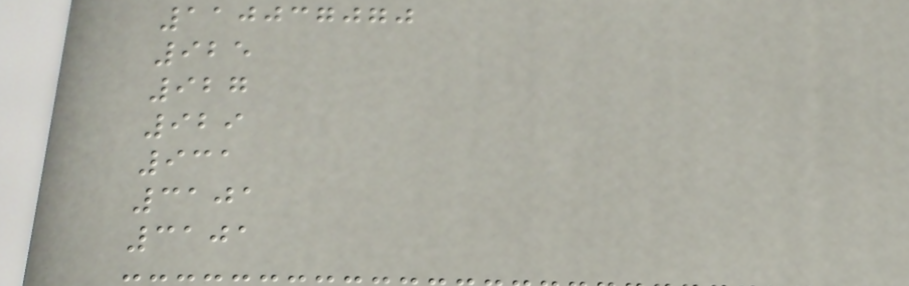110037070
925
927
929
931
3101
3101
